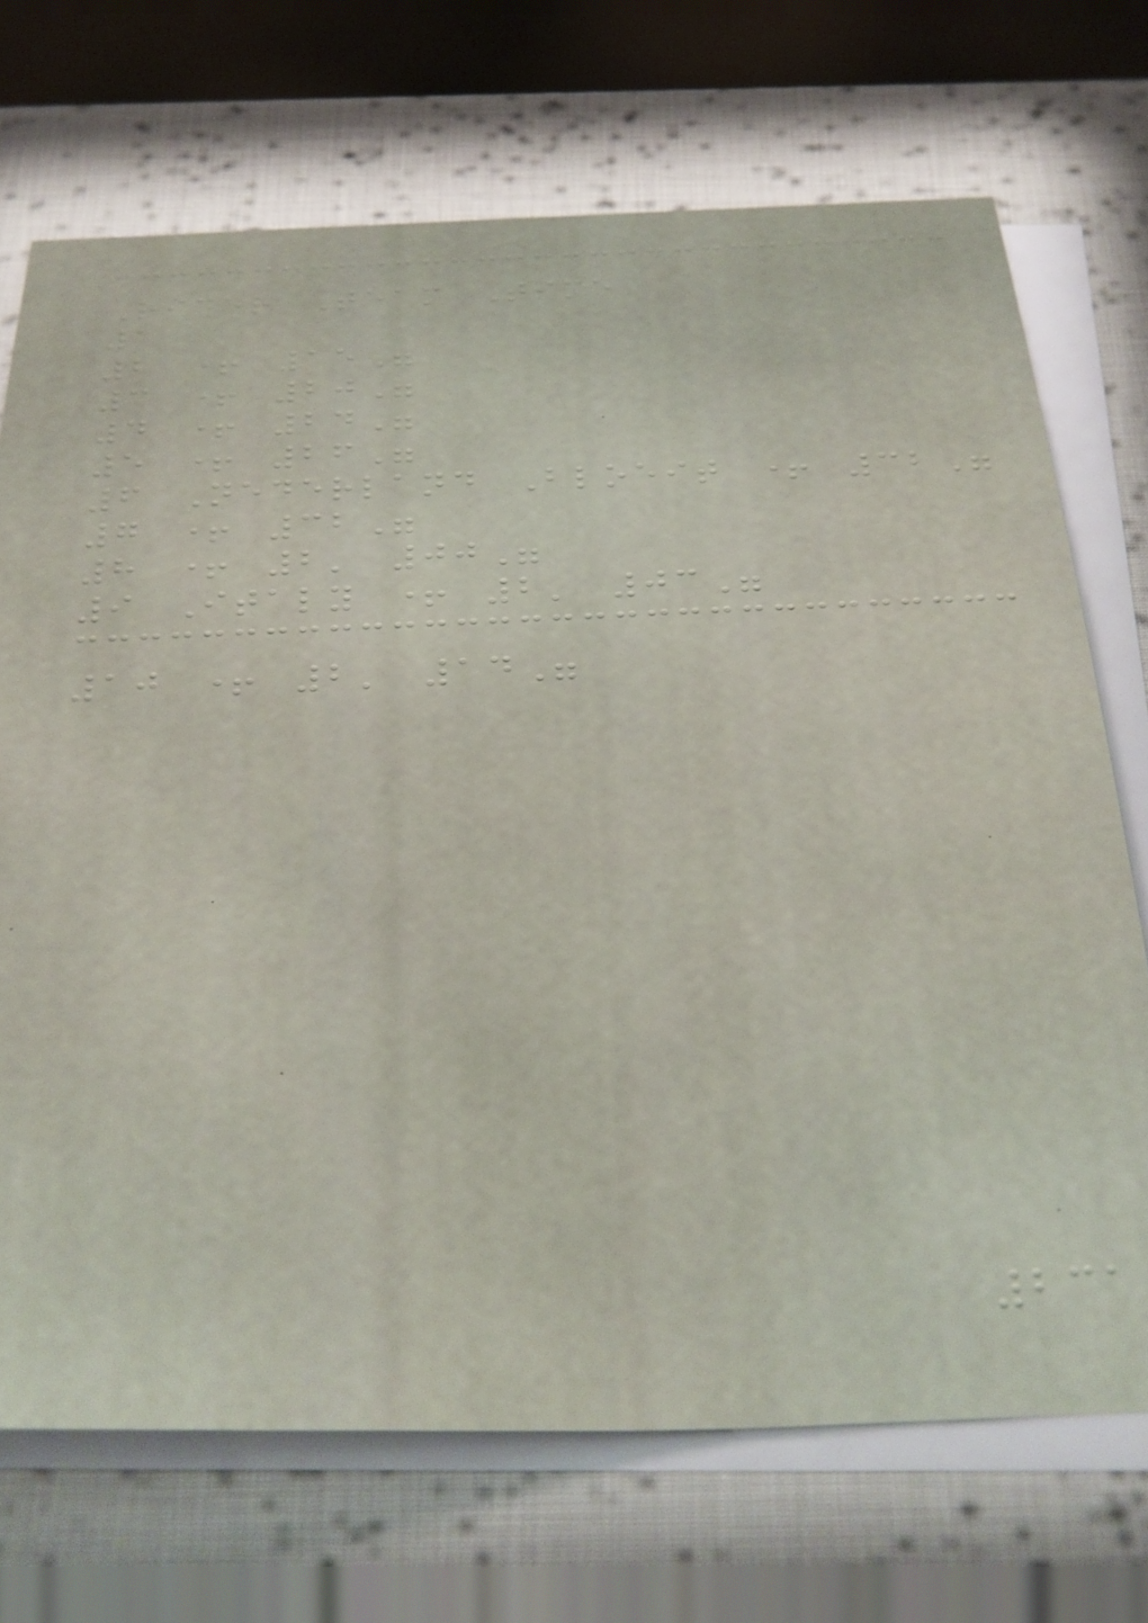Rider Team Time
1
2 + 15"
3 + 20"
4 + 24"
5 + 26"
6 Nederland Bloeit + 32"
7 + 32"
8 + 2' 00"
9 Italy + 2' 03"
10 + 2' 14"
231
